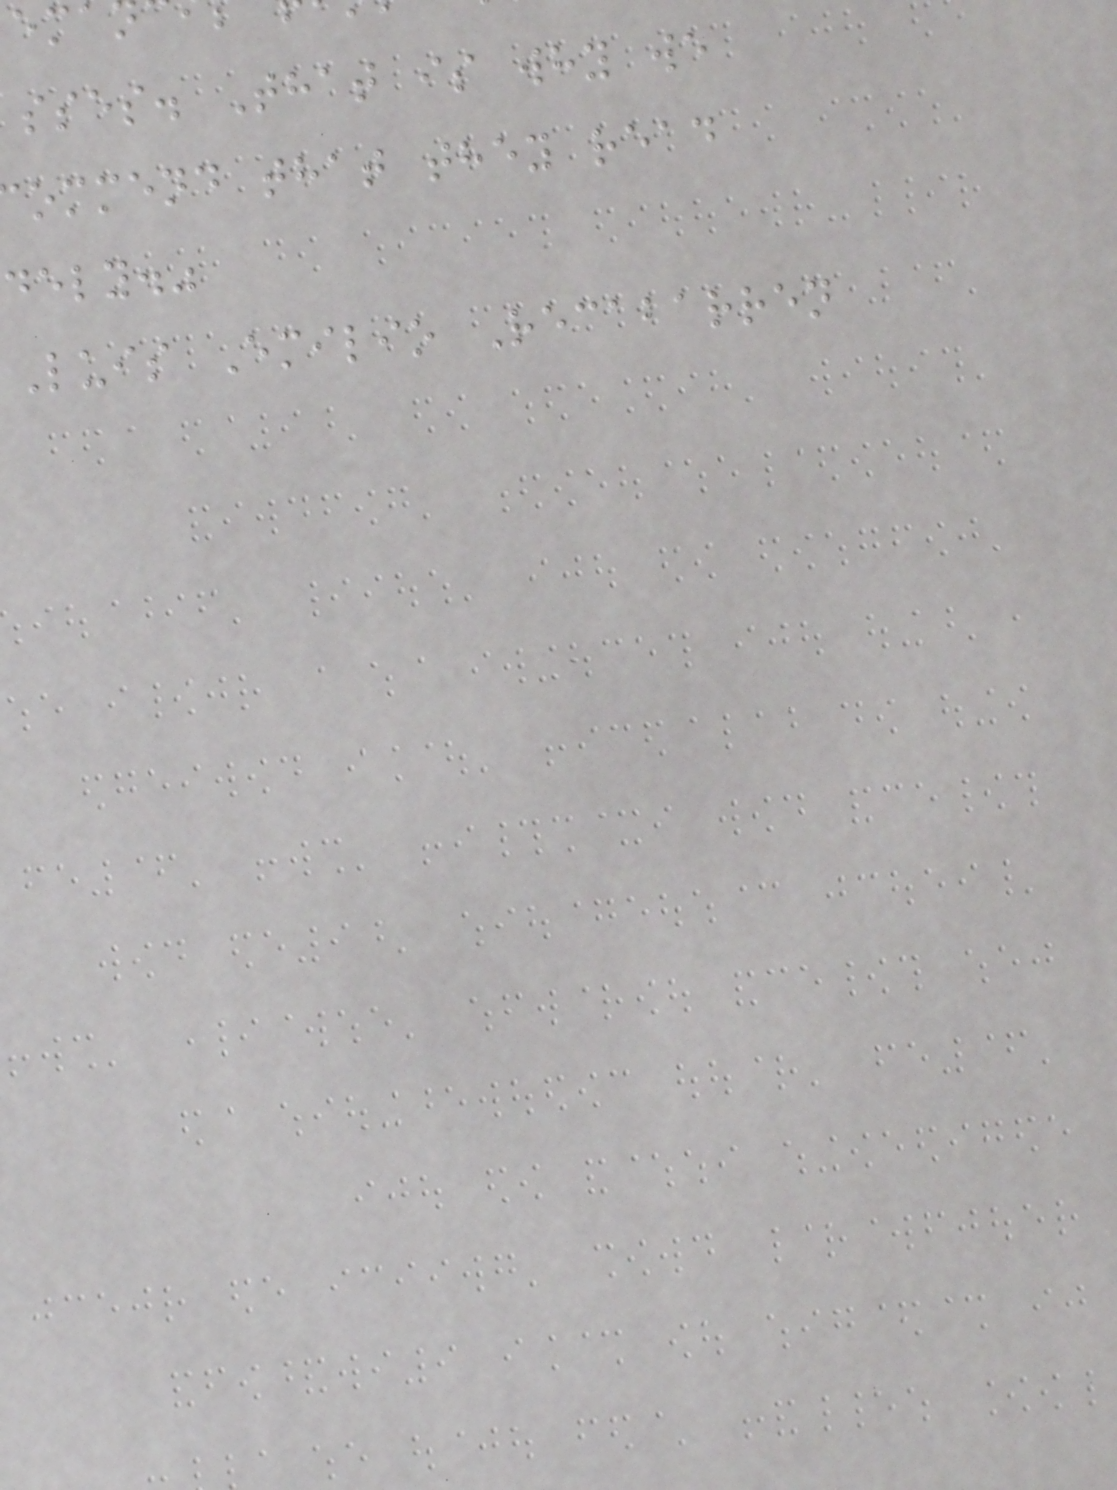sses. That is why we
ommend that they read
dely."
Luis Emilio Recabarren
